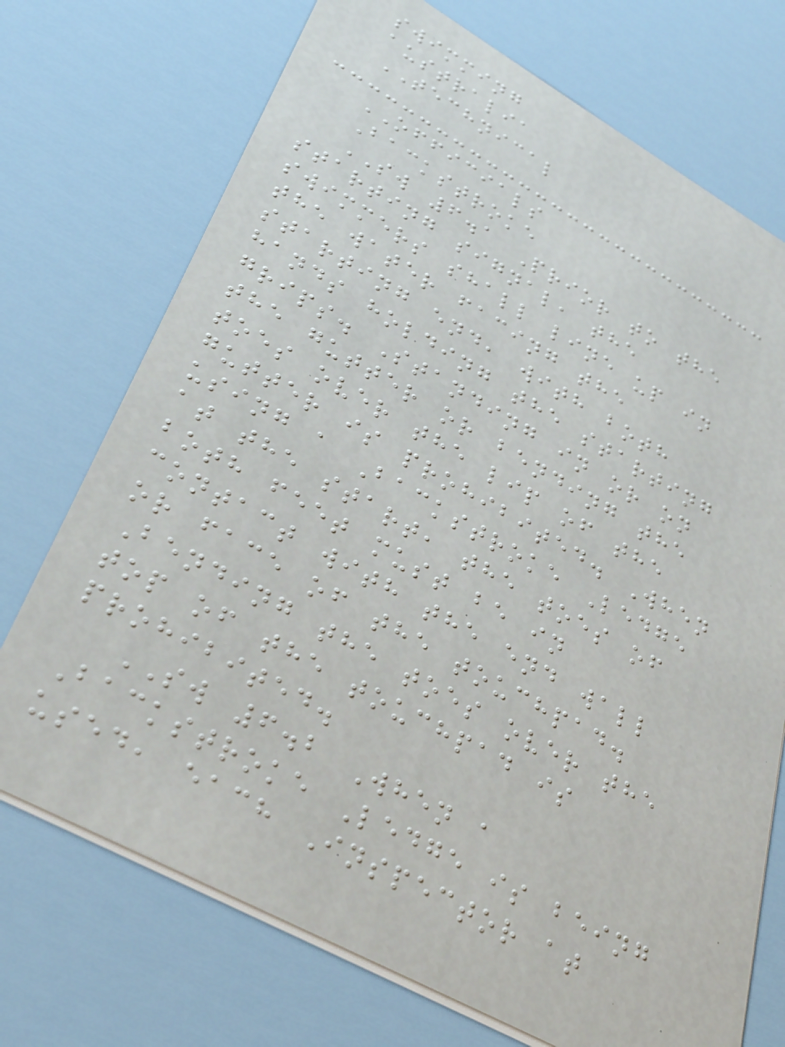swimming
australia
TECHNICAL
OFFICIALS
Backstroke
SW 6.1 Prior to the
starting signal, the
swimmers shall line up in
the water facing the
starting end, with both
hands holding the starting
grips. Standing in or on
the gutter or bending the
toes over the lip of the
gutter is prohibited. When
using a Backstroke Ledge
at the start, the toes of
both feet must be in
contact with the end wall
or face of the touchpad.
Bending the toes over the
top of the touchpad is
prohibited.
SW 6.2 When a
Backstroke Ledge is being
used, each Inspector at
